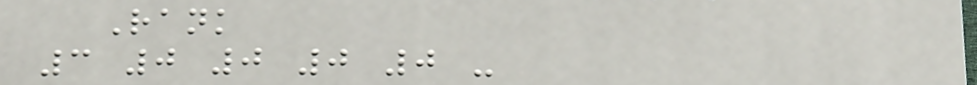Rank
3 0 0 0 0 -
